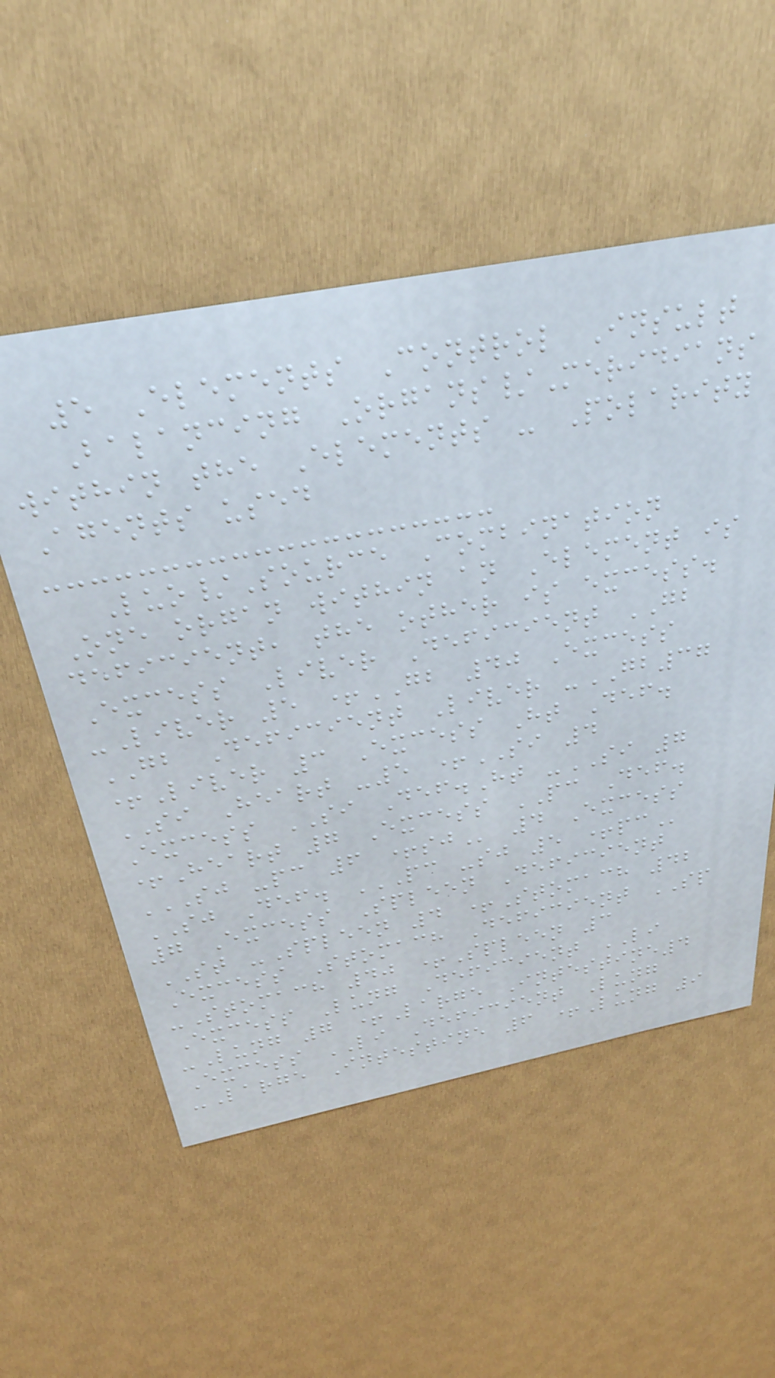5 Elements Control Insult
Balancing Organs/Meridians
within the Elements - Polarity
Agents used
Luo/Source Combination
One organ within an Element is
deficient, the other is excess.
Excess Liver Deficient GB
-Liver 5 +GB 40 Excess
GB Deficient Liver -GB37
+Liver 3 Excess Ht Def.
SI Heart -5 +SI 4
Excess SI Def.Ht -SI 7
+Heart 7 Excess PC Def.
SJ -PC 6 +SJ 4 Excess
SJ Def. PC -SJ 5 +PC
7 Excess Spleen Deficient
ST -Spleen 4 +Stomach 42
Excess Stomach Deficient SP
-Stomach 40 +Spleen 3
Excess Lung Deficient LI
-Lung 7 +Large Intestine4
Excess LI Deficient Lung
-Large Intestine 6 +Lung 9
